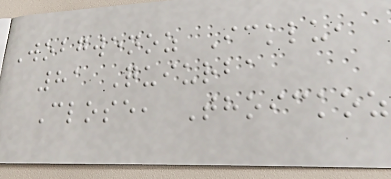Wobgwenoz Icklu,
81 Quiurba
Close, Thoickoz
